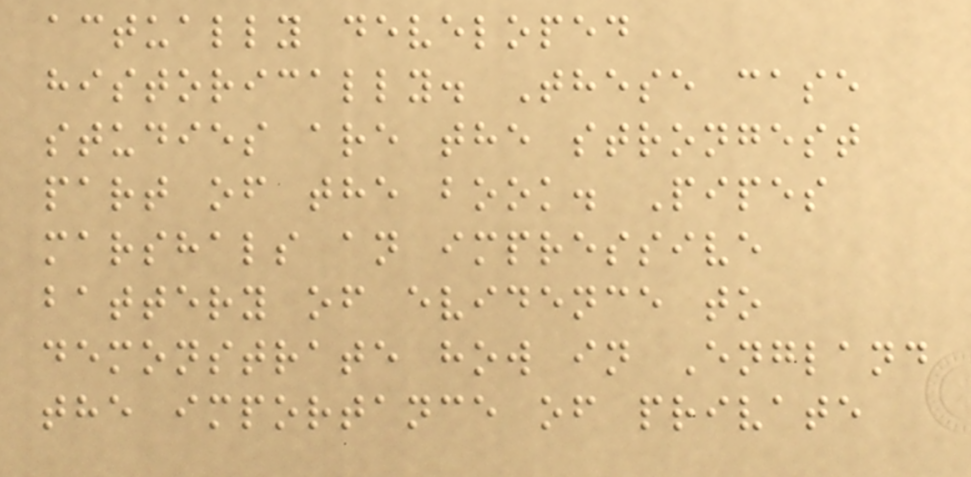actually developed
historically. These case
studies are the strongest
part of the book. Pipes
marshals an impressive
battery of evidence to
demonstrate how in England
the importance of private
